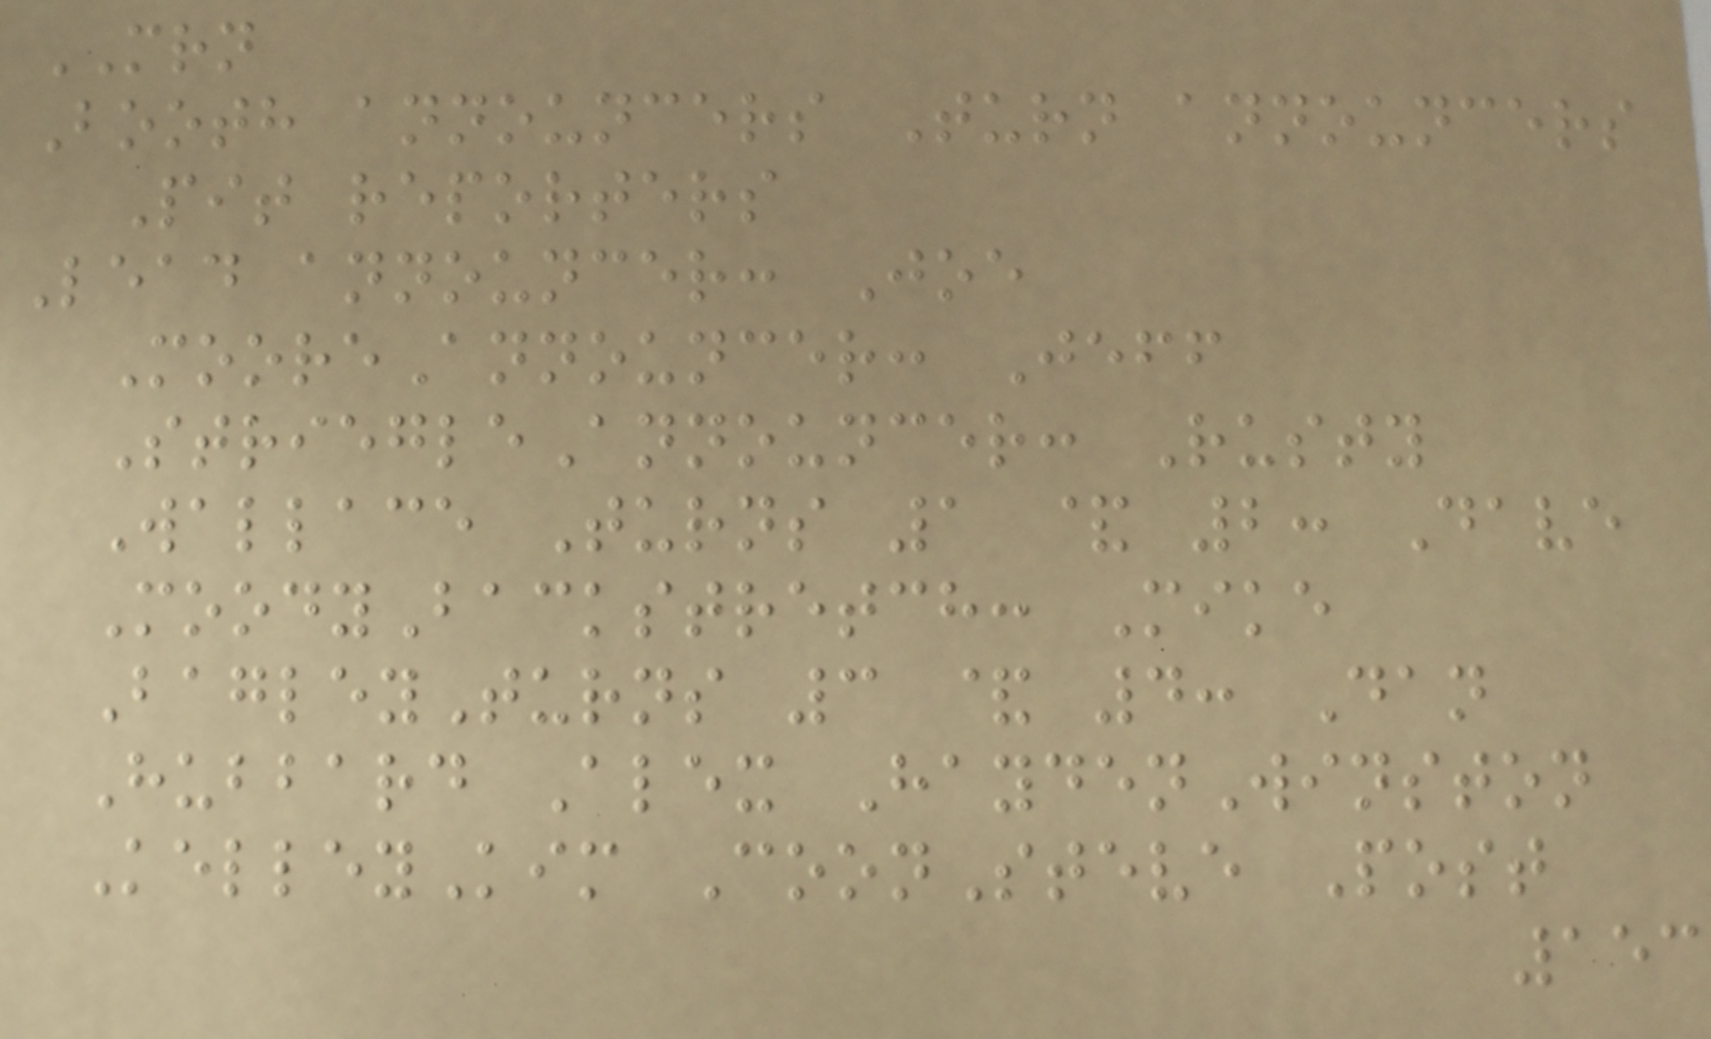MRN
Booth announcers Turn announcers
Pit reporters
Lead announcer: Joe
MooreAnnouncer: Jeff
StriegleAnnouncer: Rusty
Wallace Turns 1 & 2: Dave
MoodyBackstretch: Mike
BagleyTurns 3 & 4: Dan
Hubbard Alex HaydenWinston
KelleyKim CoonSteve Post
153
